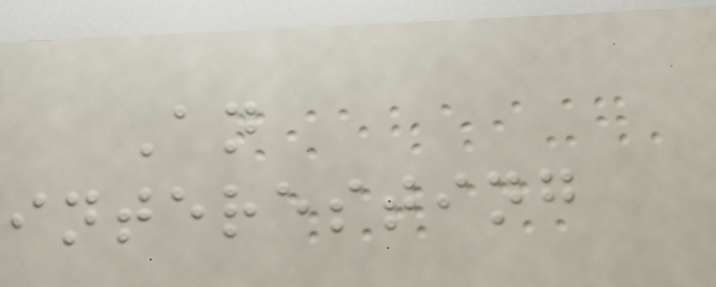An
interesting
